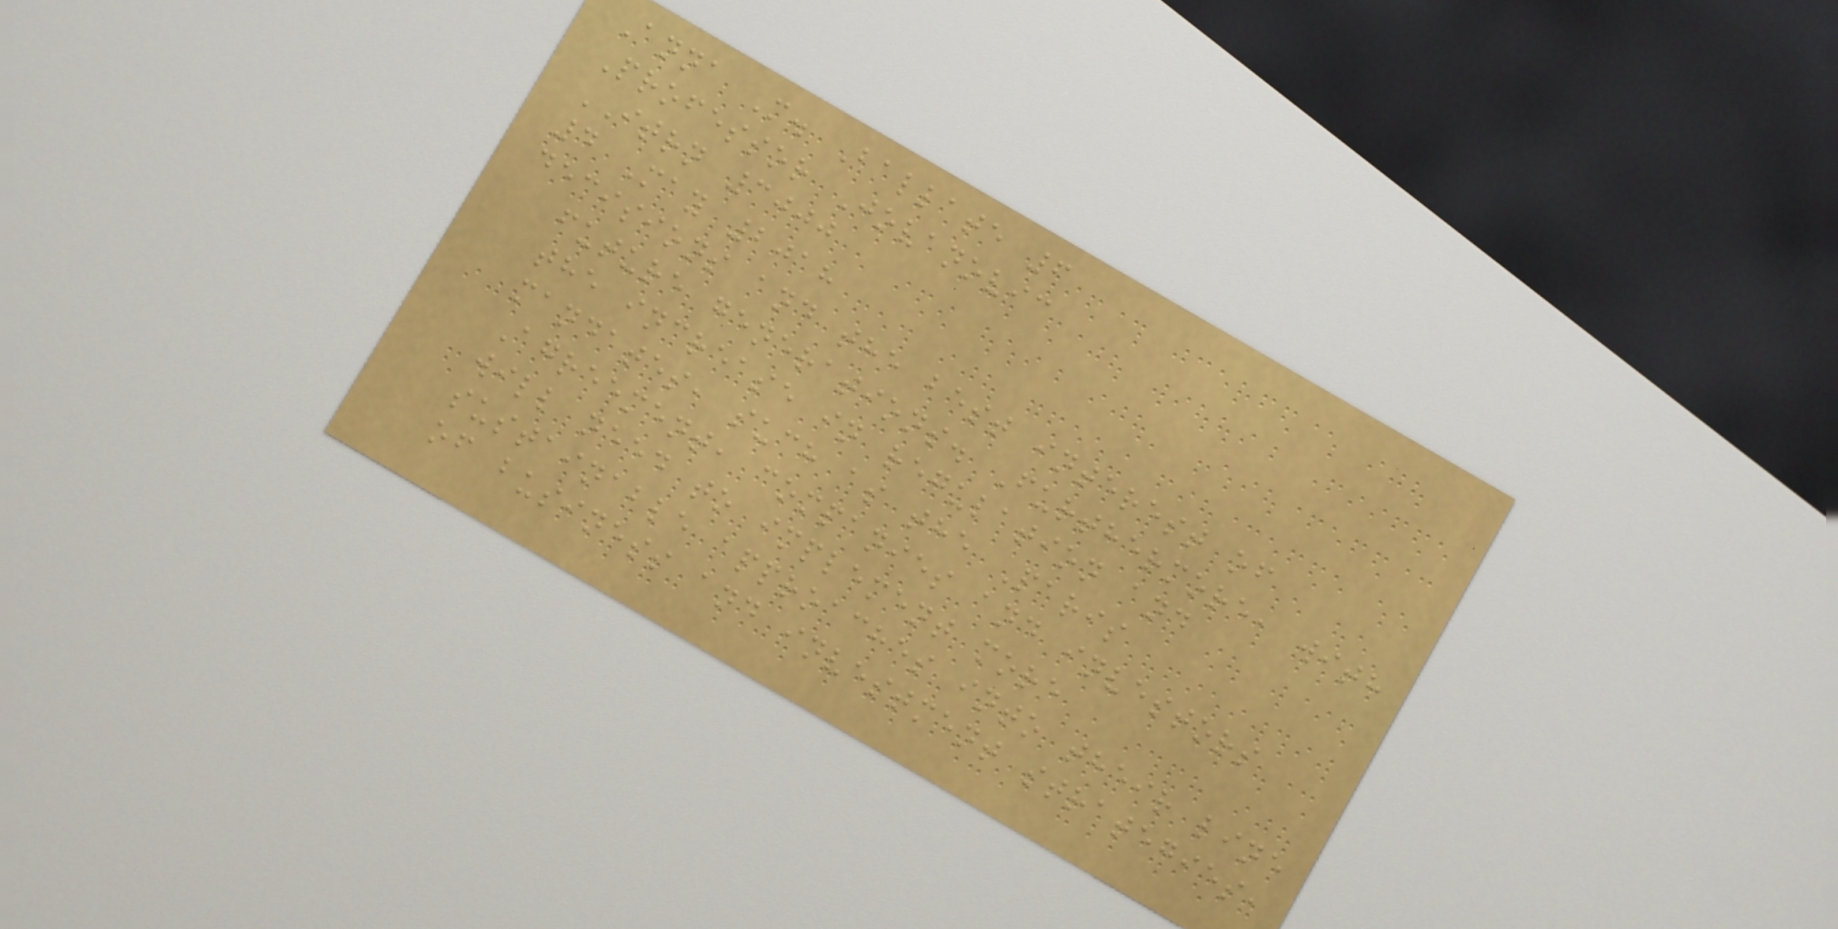Anna M. Ballate 6
Professor Jovanovic
ITRN 3000
4 May 2018
decisions and the best interest of
future generations. Furthermore, with
the increase in regulation and
mandates, such as the Paris
Agreement, companies and investors
will need to implement more
sustainable approaches into their line
of business and investment strategies,
